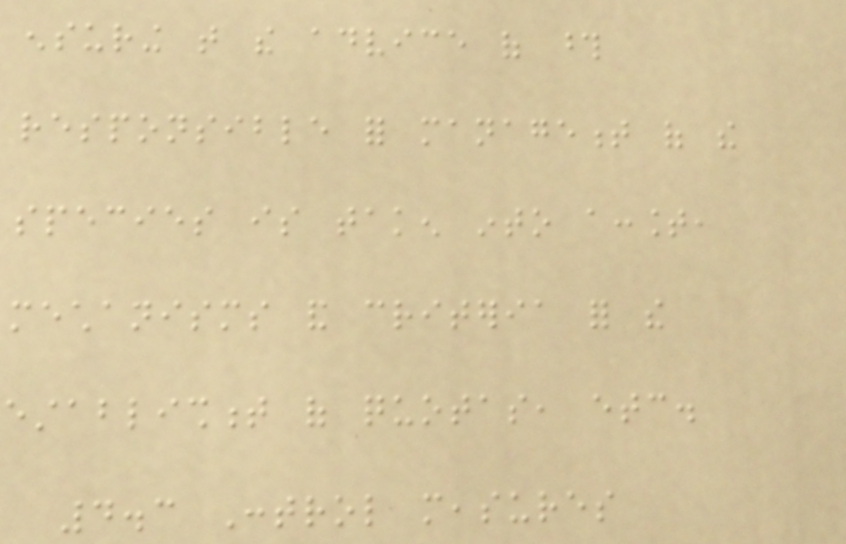ensuring that the advice of those
responsible for management of the
species is taken into account,
mechanisms and criteria for the
establishment of quotas, etc.
4.3 Control measures
